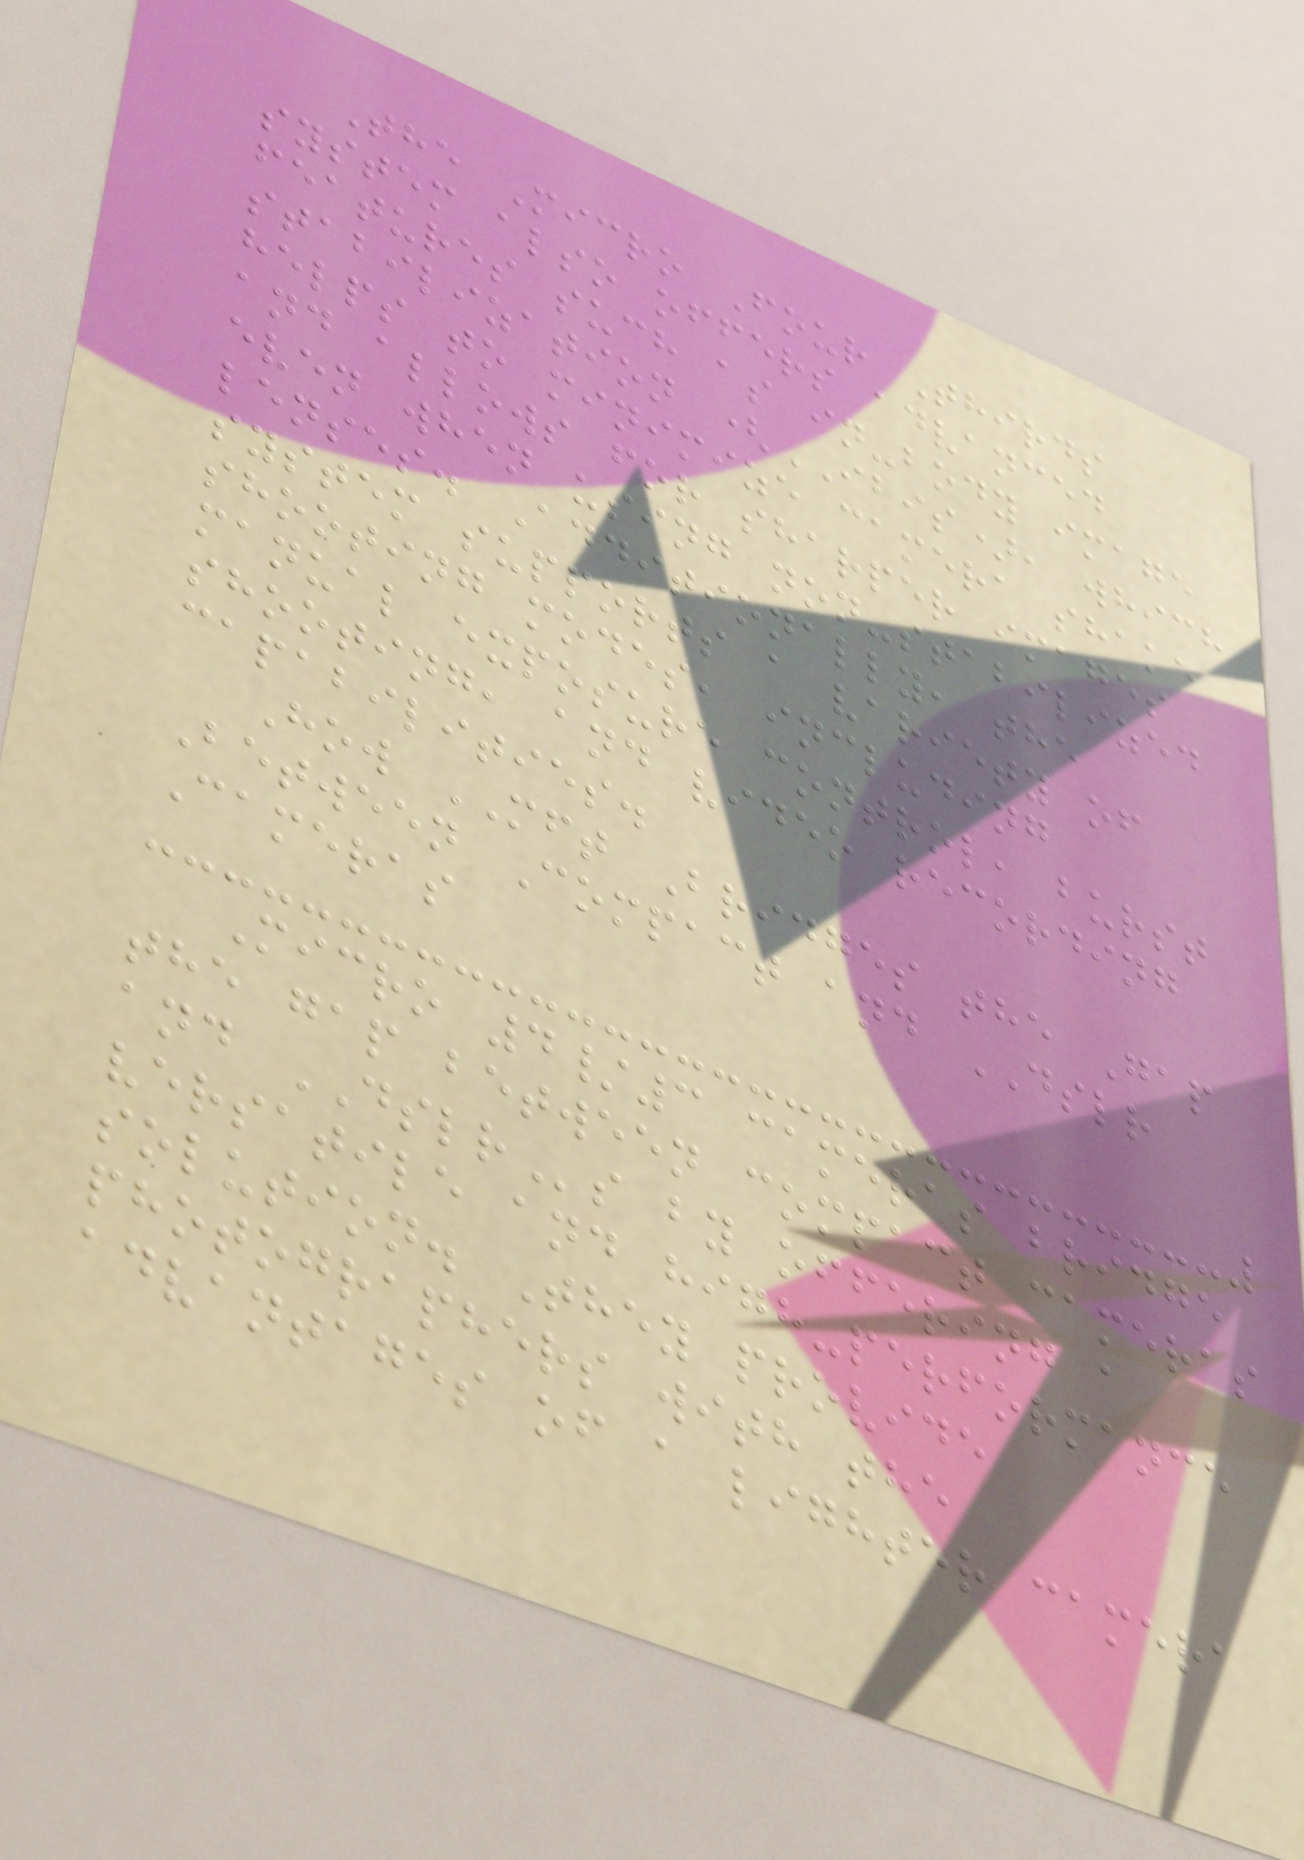The Micro Four Thirds
system also offers advanced
features such as in-body image
stabilization (IBIS), which
helps to minimize camera shake
and allows for sharper images
even when using non-stabilized
lenses. Additionally, the
system supports a variety of
shooting modes, including
manual exposure control, burst
shooting, and video recording
capabilities.
How MFT Bridges the Gap
Between Compact and DSLR
Cameras
Micro 4/3 cameras bridge
the gap between compact cameras
and DSLRs by offering a
versatile and high-performance
solution. They provide
photographers with the
advantages of a lighter camera
